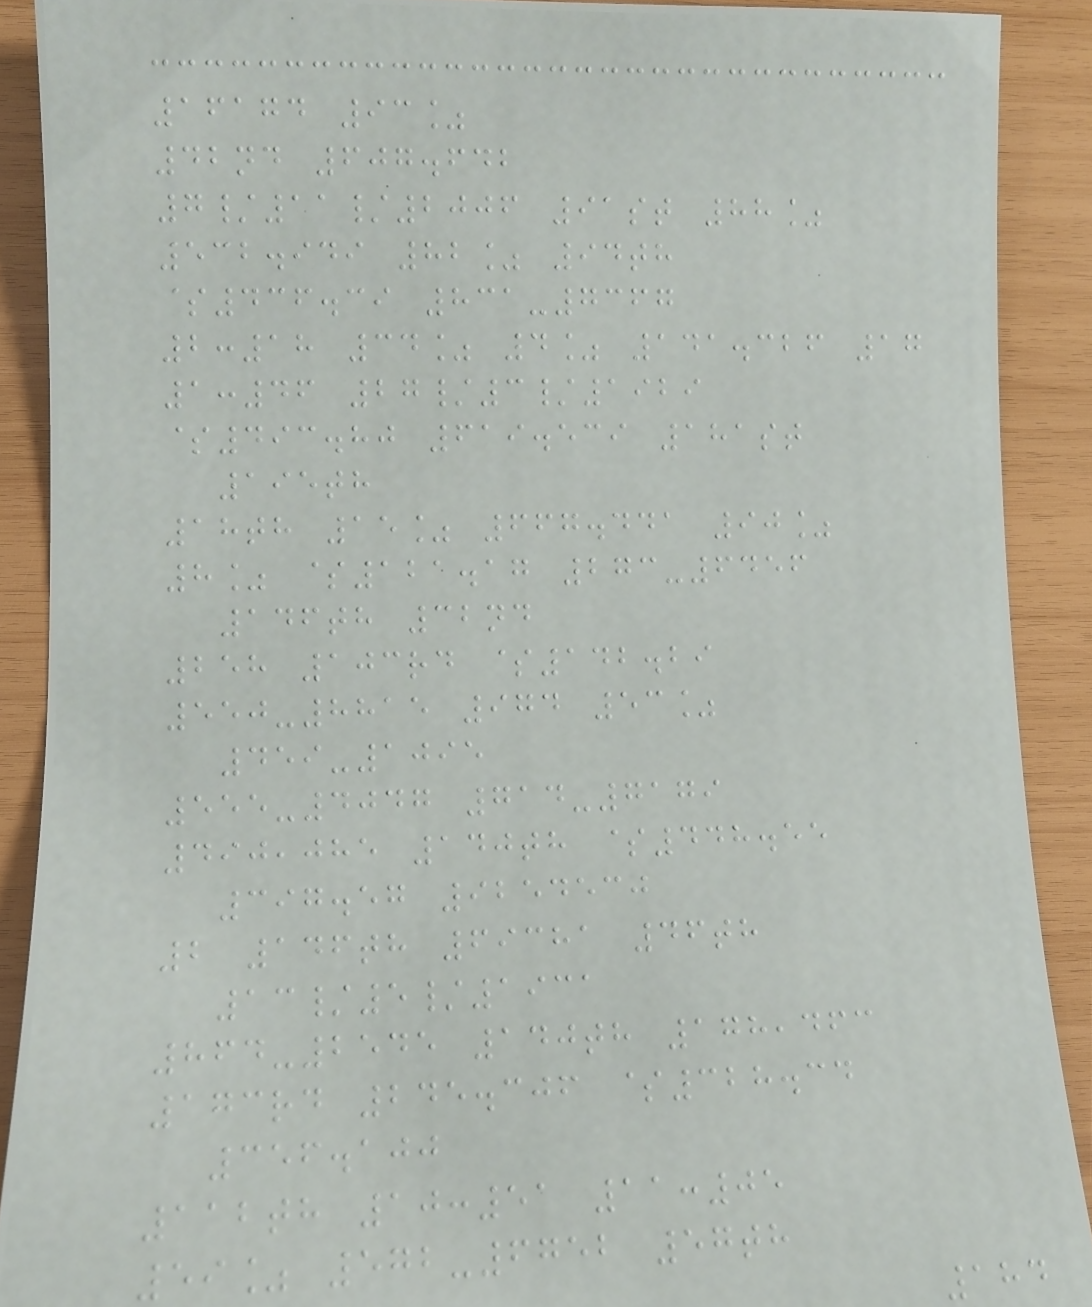16174 93%
42nd 607.642
7/11/2006 91st 88%
532.949 82% 94th
$436.39 831-7367
2:18 34% 4% 141.326 17
1:46 27/3/1929
$493.80 619.539 181st
195th
18th 15% 667.441 90%
8% $121.17 273-6456
146th 32nd
258 103rd $142.29
550-8815 974 53%
459-1095
555-4047 714-7179
490,085 140th $448.55
397.57 9254530
2 146th 69381 46th
13/5/1931
864-2545 140th 178,463
173rd 245.306 $328.34
356.100
112th 10:51 11:05
59% 572-6752 57th
184
